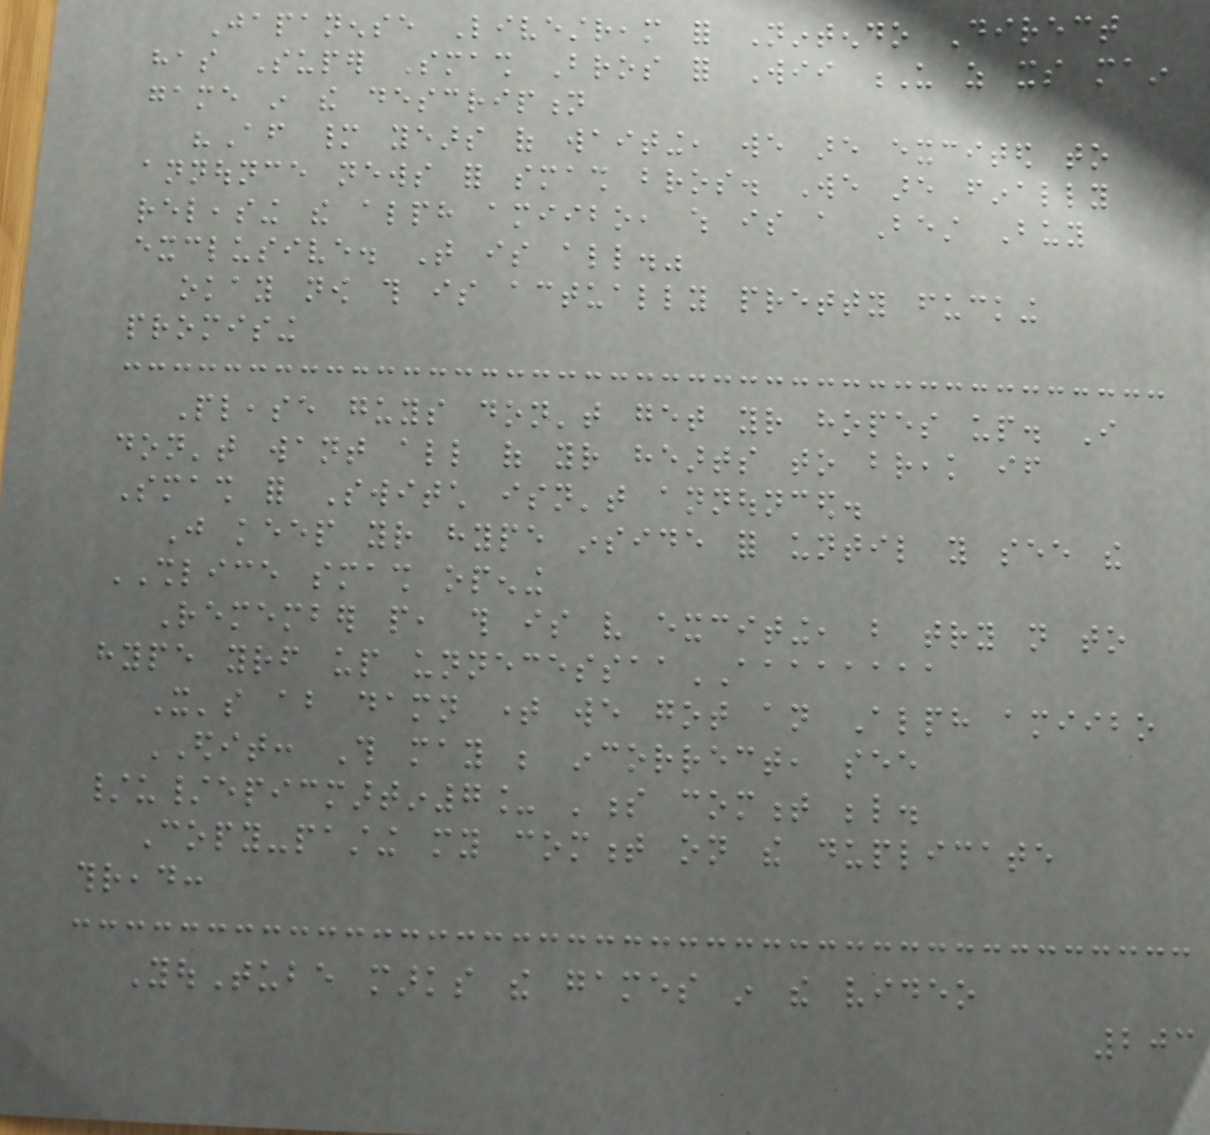Japanense Livestream for Nintendo Direct
has Super Smash Bros for Wii U as its main
game in the description
"After many years of waiting, we are excited to
announce news for smash bros. We are finally
releasing the alph amiibo, which is a Best Buy
exclusive. That is all."
okay now this is actually pretty fucking
promising
Please guys don't get your hopes up. I
don't want all of your hearts to break if
Smash for Switch isn't announced.
Just keep your hype inside for until you see the
SHLICE smash opening
Remember people, this is very exciting, but try not to
hype yourself up unnecessaaAAAAAAAA
It's about damn time we got an Alph amiibo
EDIT: This may be incorrect, see
/u/epicmartin7_ 's comment below.
Copy-pasting my comment on the duplicate
thread:
YouTube marks the games in the video
203
